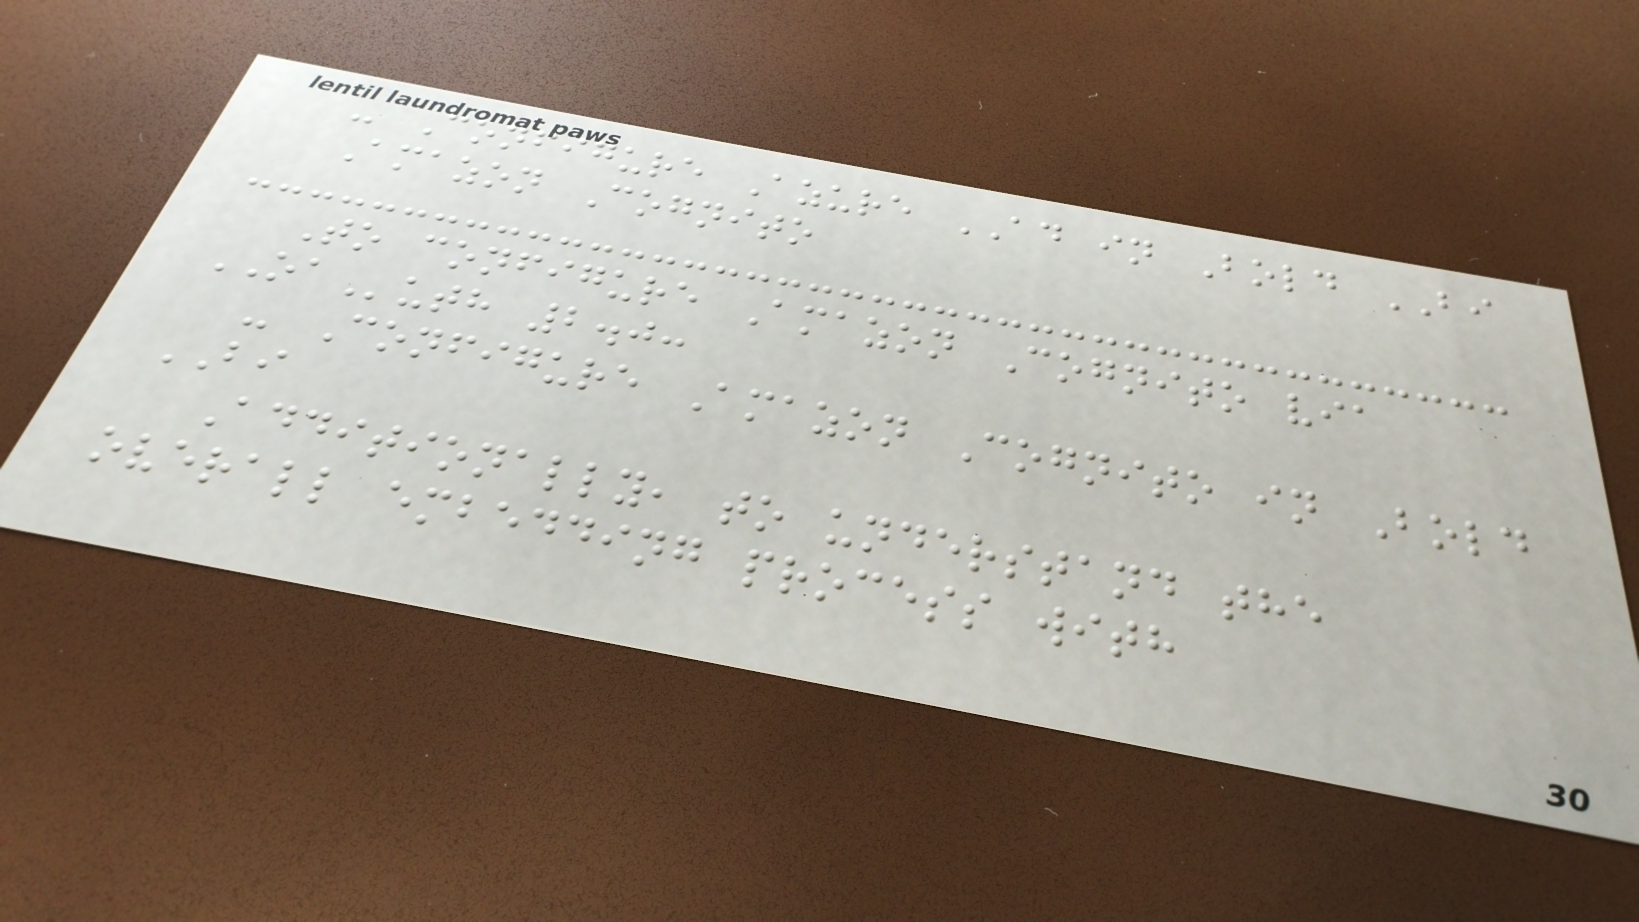- Configure Azure AD in Bold BI
Amazon Cognito
To configure Amazon Cognito via
OAuth 2.0:
- Configure Amazon Cognito in Bold
BI
Additionally, to understand the
overall embedding process with
